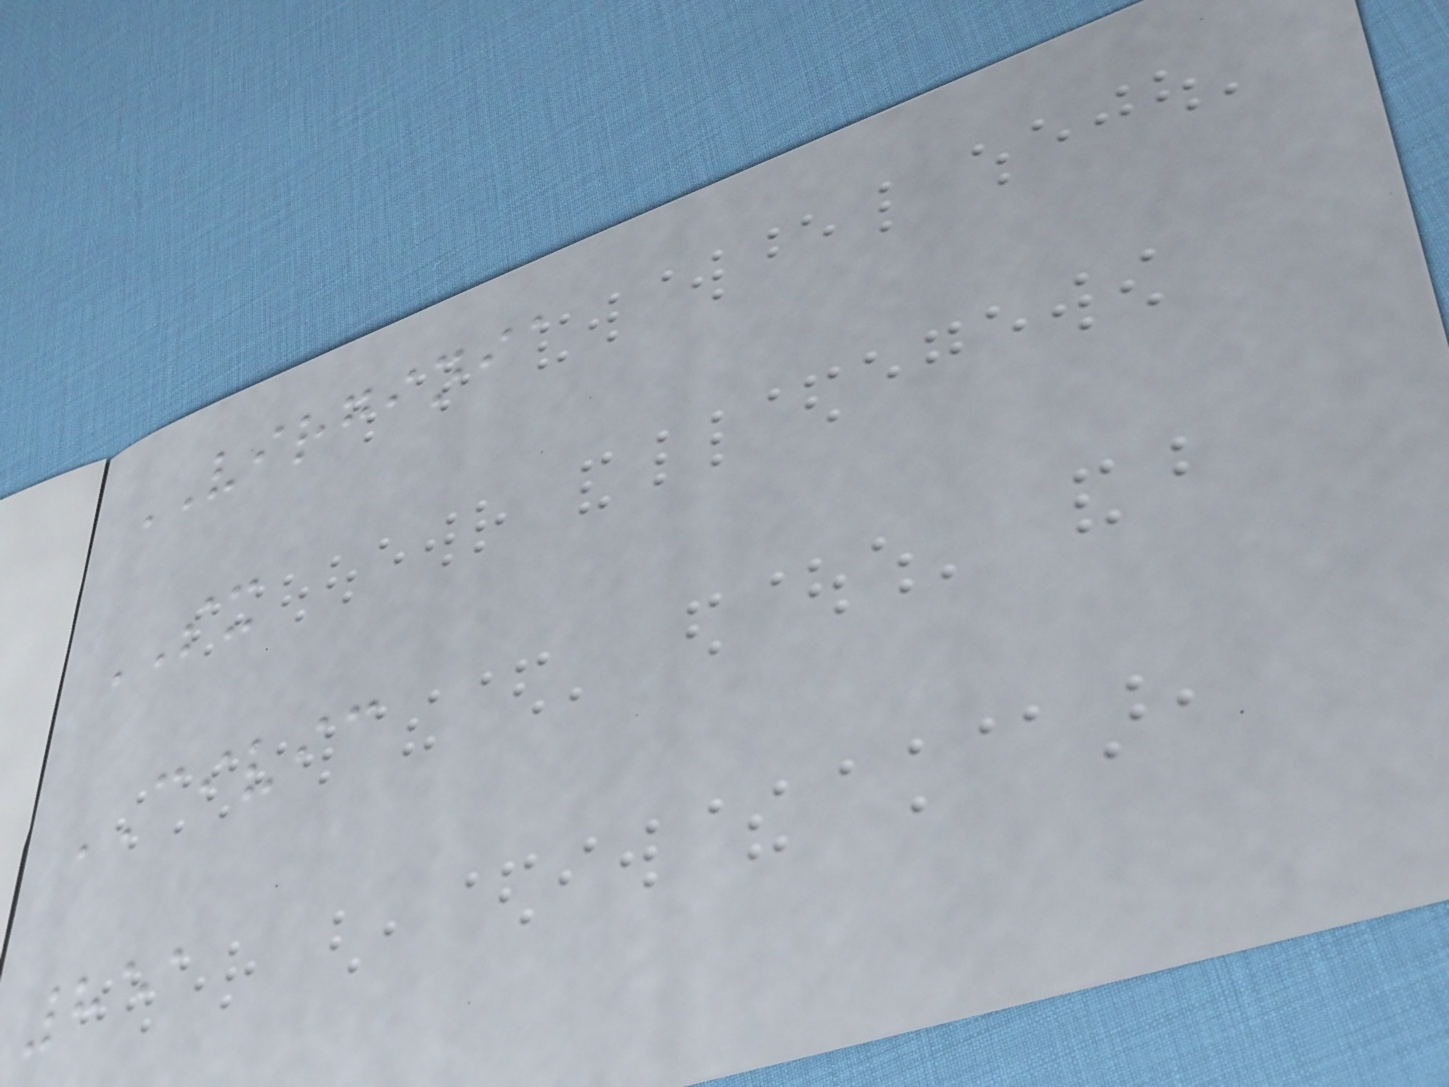VIRGINIA
SX
CIVIC
851
